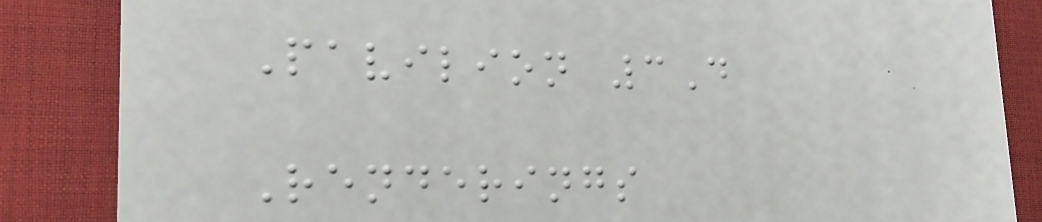Pavilion 3D
Renderings
